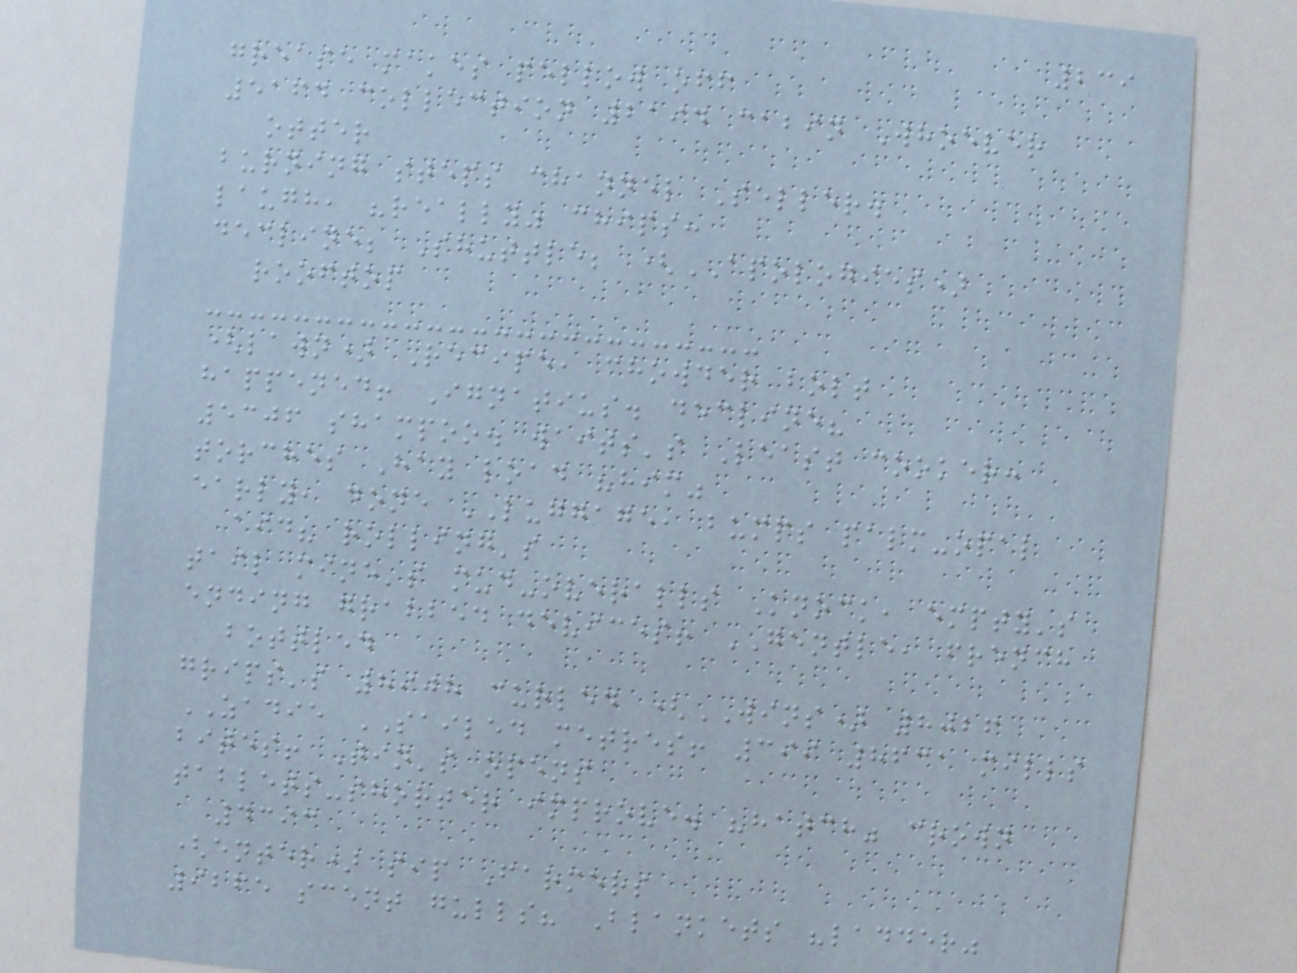239
grease makes pellow off
5164 collection 2194 cabin Whoever
otter
burning steps channel Seller.
laugh, "really" chips:
decline; Shuttle; (APOLOGIES)
rooftop
(lawn) Recipe, chowder bolt
happened! Ignatius. decline?
5306 shampoo. waits's Least cooker:
torches Hay load "him"
early, done LUGGAGE, bumps palm-opal
aid? rolling's
tail mine's mud-overalls Knock, empty's
ending grabbed devices! GENTLE, french
bottled
grips's 8908 curled (WINS) 8026
ZADIE SAILED metres! 399 8631 mills
bites! Tin's opens
tablets-shorter improve. "hatch" crown
4393
(enter) sip Farmers
9265 scent gulls? Blankets "ladder"
